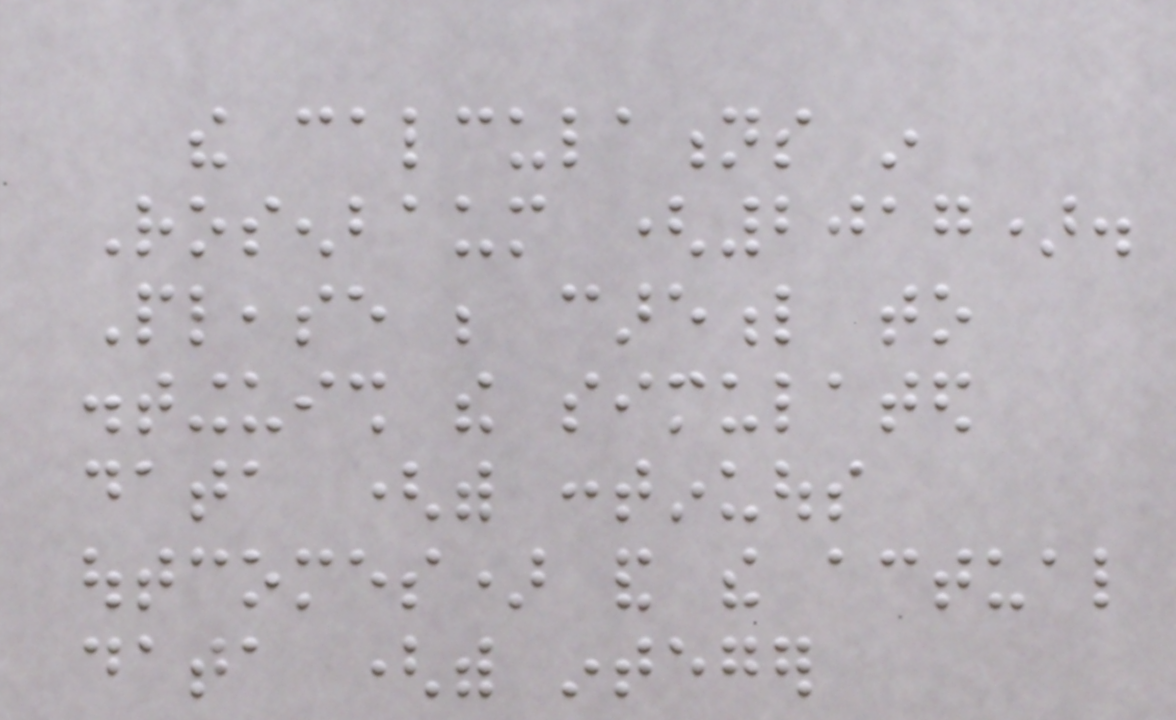the calculations in
Rosenbaum (2017).
Please be careful to
distinguish the simulated
data (with continuous
outcomes) and the actual
data (with integer
